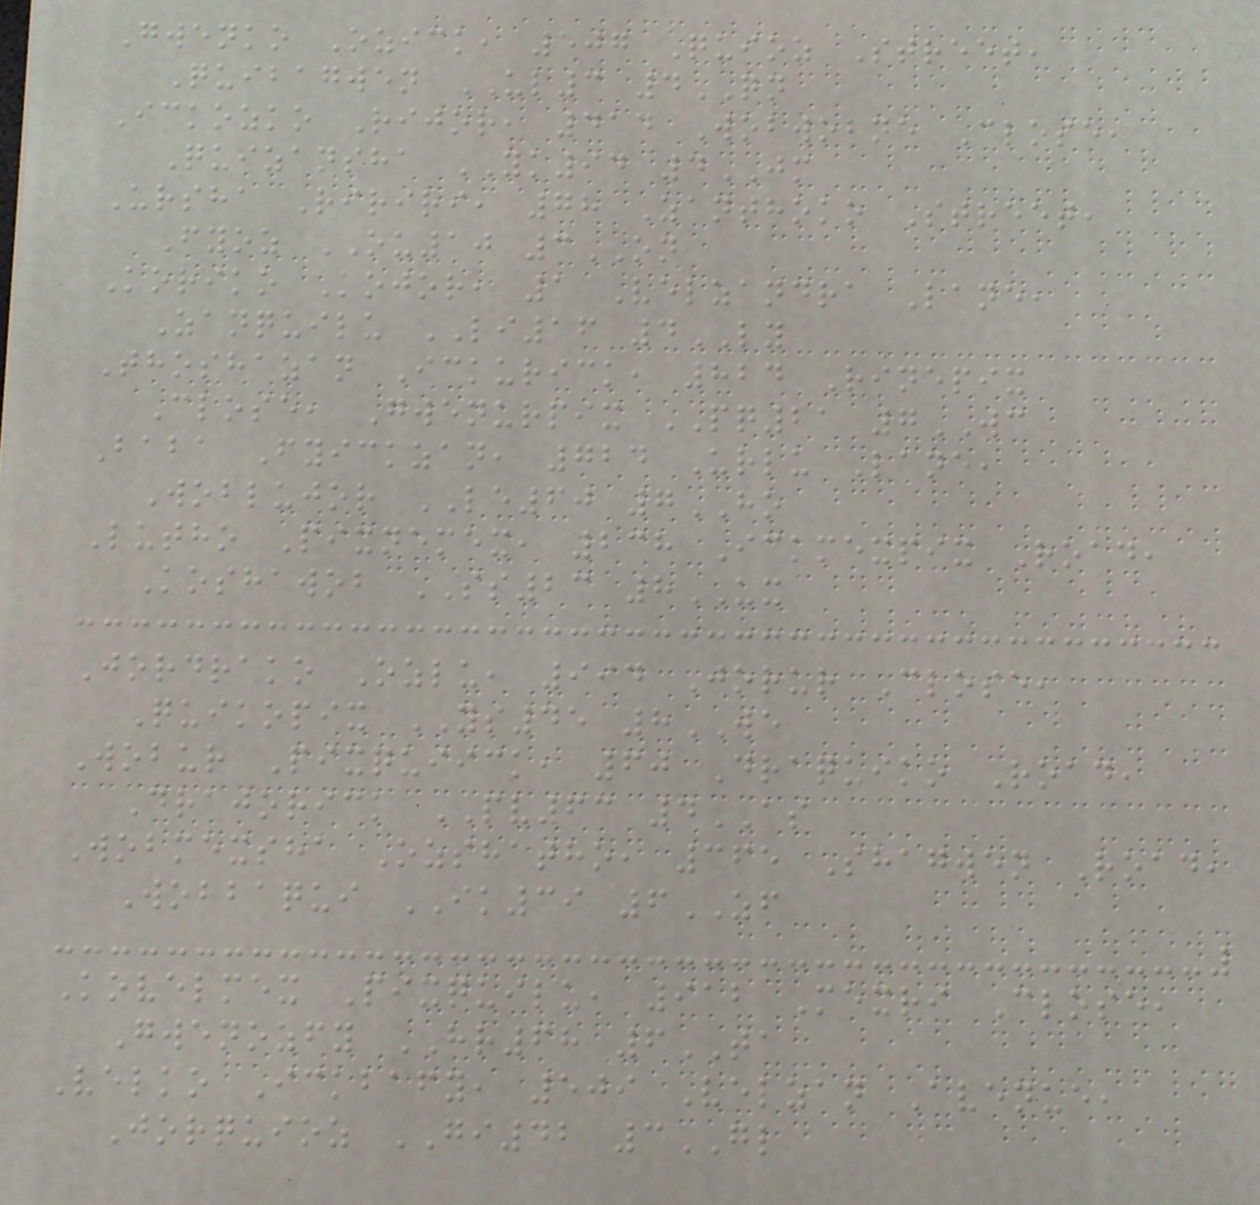Gwenko Ozick, 507 Quioz Street,
Quibagwen UL3 4QN
Ickozko Rijor, 414 Wobwobne Close,
Quizansha YK94 4JM
Ursha Ririri, 78 Zanthoko Street,
Fyoz OU10 3ON
Koriko Kojor, 1 Velzandra Lane,
Zanquilu LI16 4LY
Thoshazan Ickurick, 824 Rinepix
Close, Gwenurpix PQ21 7WC
Baba Fyickzan, 724 Urlu Lane,
Woblujor LE60 7HO
Lutho Pixnemex, 238 Ickmexpix Road,
Koshawob SS23 8UX
Jordrako Ozlu, 994 Jorur Close,
Quikopix YS45 8WE
Wobur Pixquiick, 60 Draquiko Road,
Drajorick PV63 4AS
Wobmexsha Ozshatho, 365 Shagwen Road,
Wobbaqui IK39 6ZF
Kovelmex Pixquilu, 912 Mexri Close,
Gwenozfy HR68 6TA
Velko Ickbafy, 509 Velzan Avenue,
Jorquioz GI42 3GL
